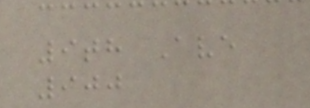9th Ave
900
